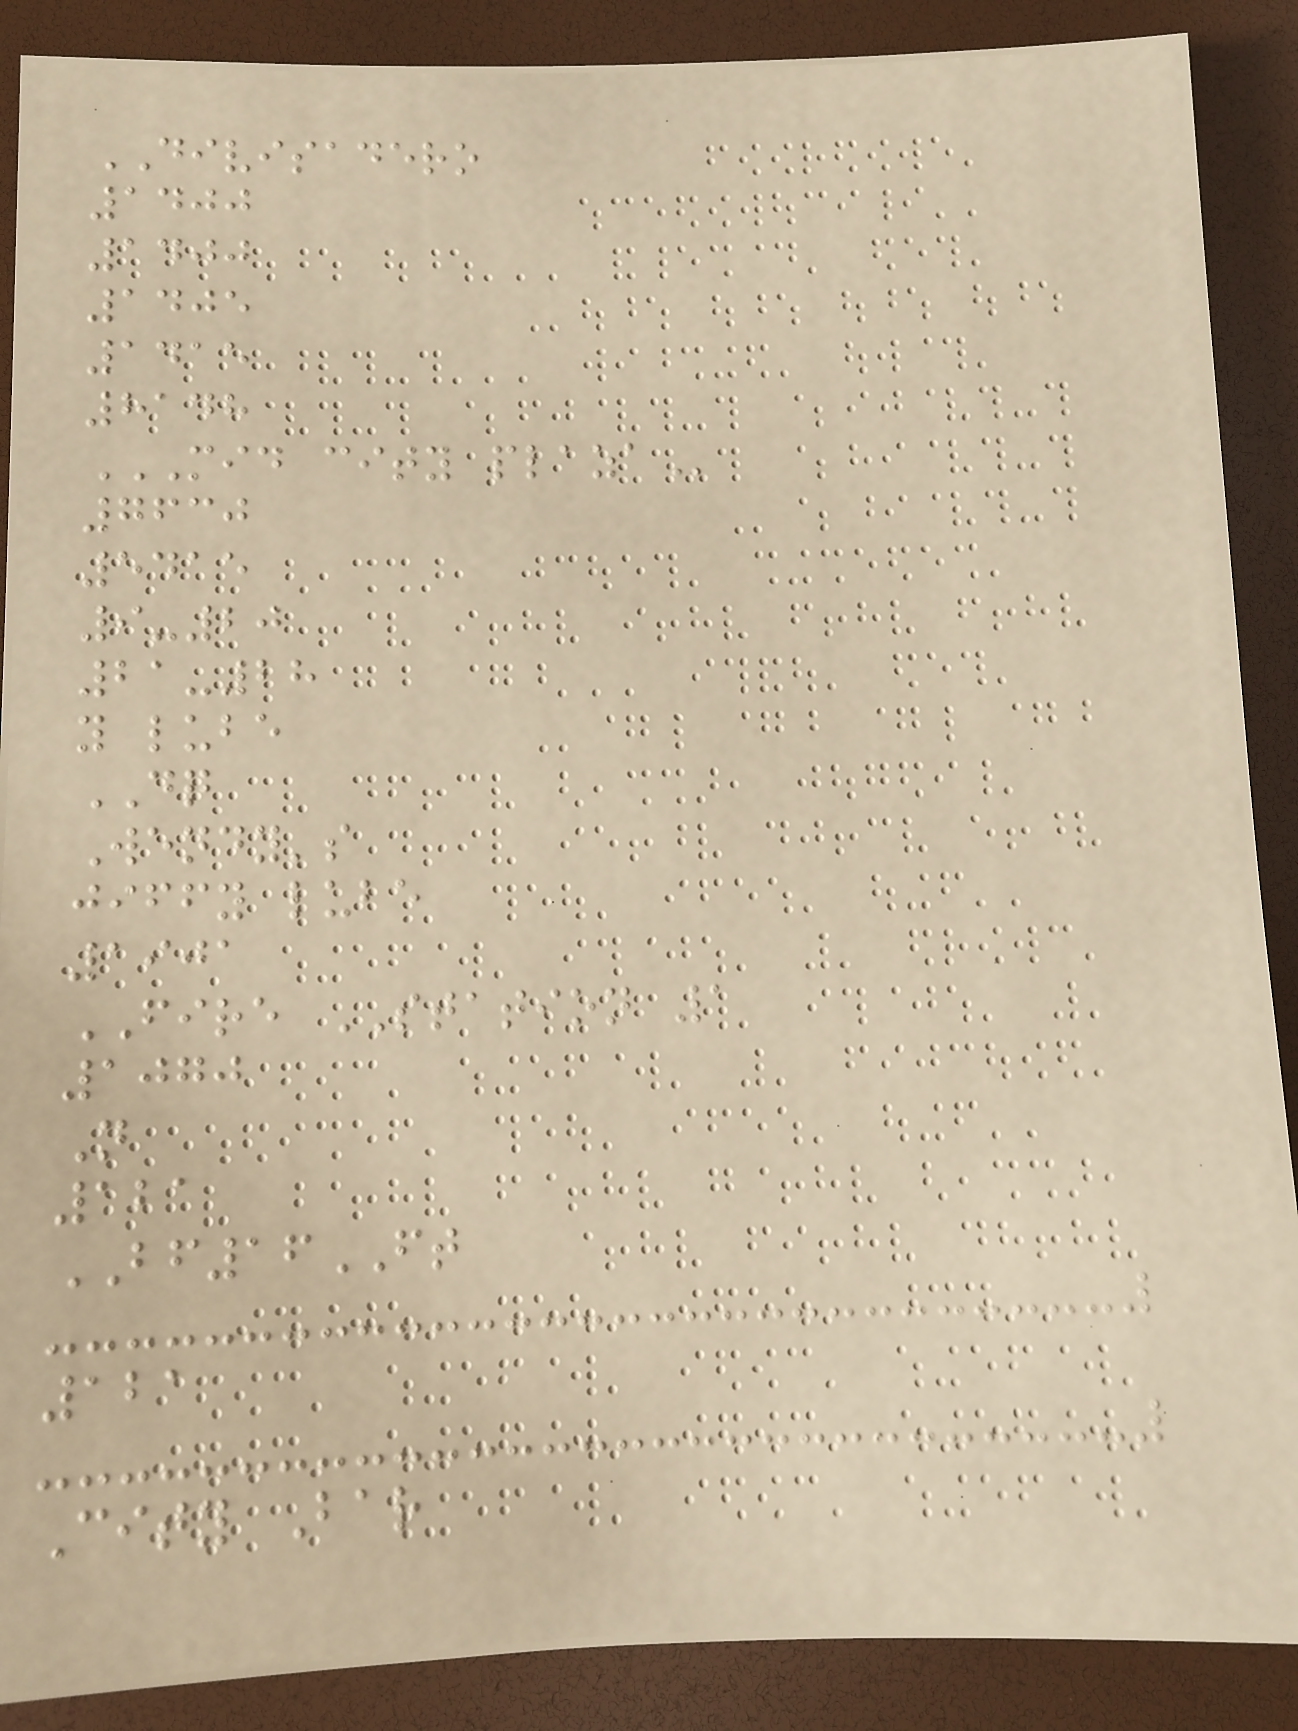DIVISADERO
1400
1400
1405
1415
8148
MID CITY PLAZA
7630
5415
9-20
21-28
y lube
DQ
Wendy's
jiffy lube
1901
FIRE STATION 1
1070
N
121
BF16FT
121
City Bar
